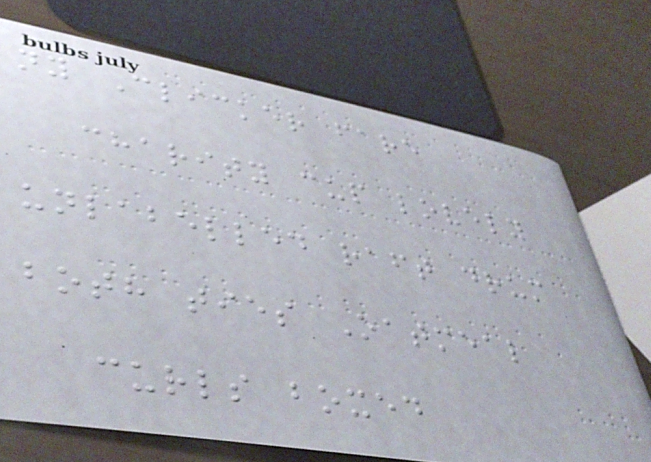ny Clicker fare
charity cup lovely
unlabelled raft drum
both ties Oatmeal
curls boxed
